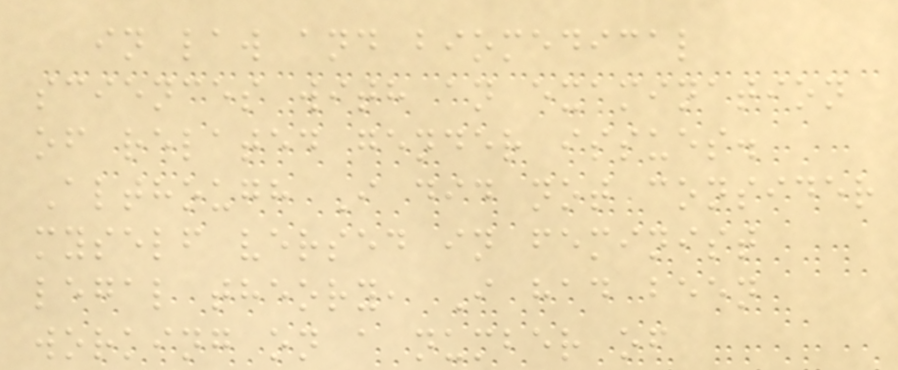in law and biomedical
sciences with an examination
of related gender issues.
Although I did not consider
myself versed in feminist
legal theory, I had been
working on a number of
